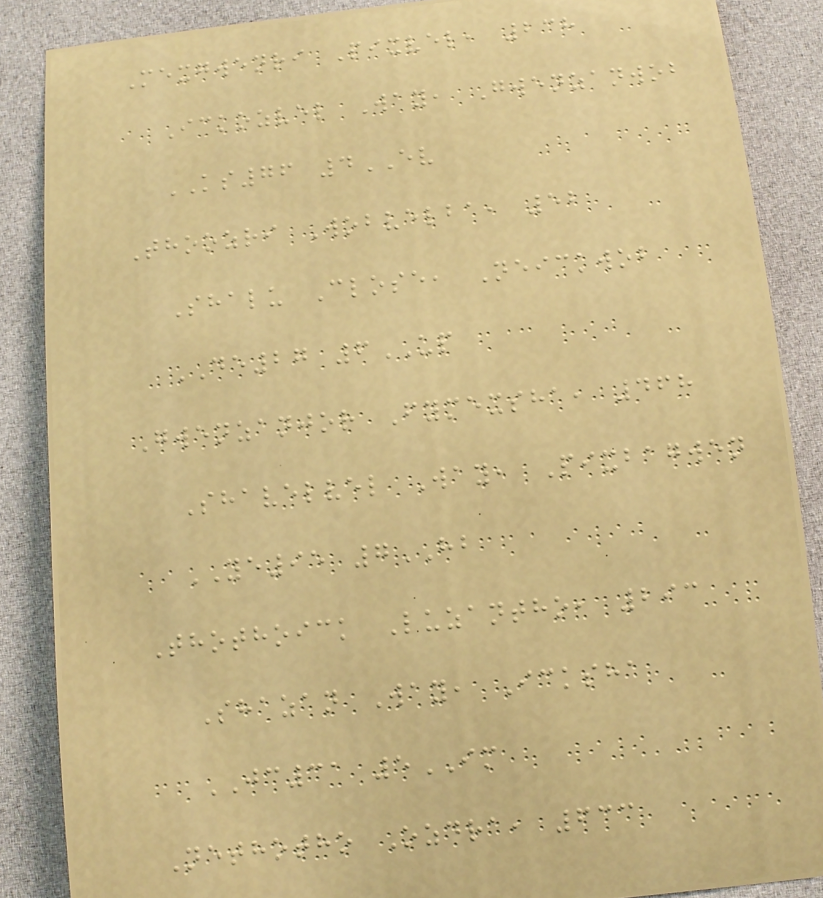Mexgwenri Pixvel, 238
Ickozvel Way, Gwenzanwob
KS76 4EV
Thoozri Wobvelba, 52
Shalu Close, Neickwob
DE27 6UP
Gwenzanjor Fymexsha, 468
Shavelvel Way, Pixbagwen
YE95 7HB
Thothoick Luzantho, 293
Shazan Way, Icksha
JC31 5IM
Nethotho Ozdra, 633
